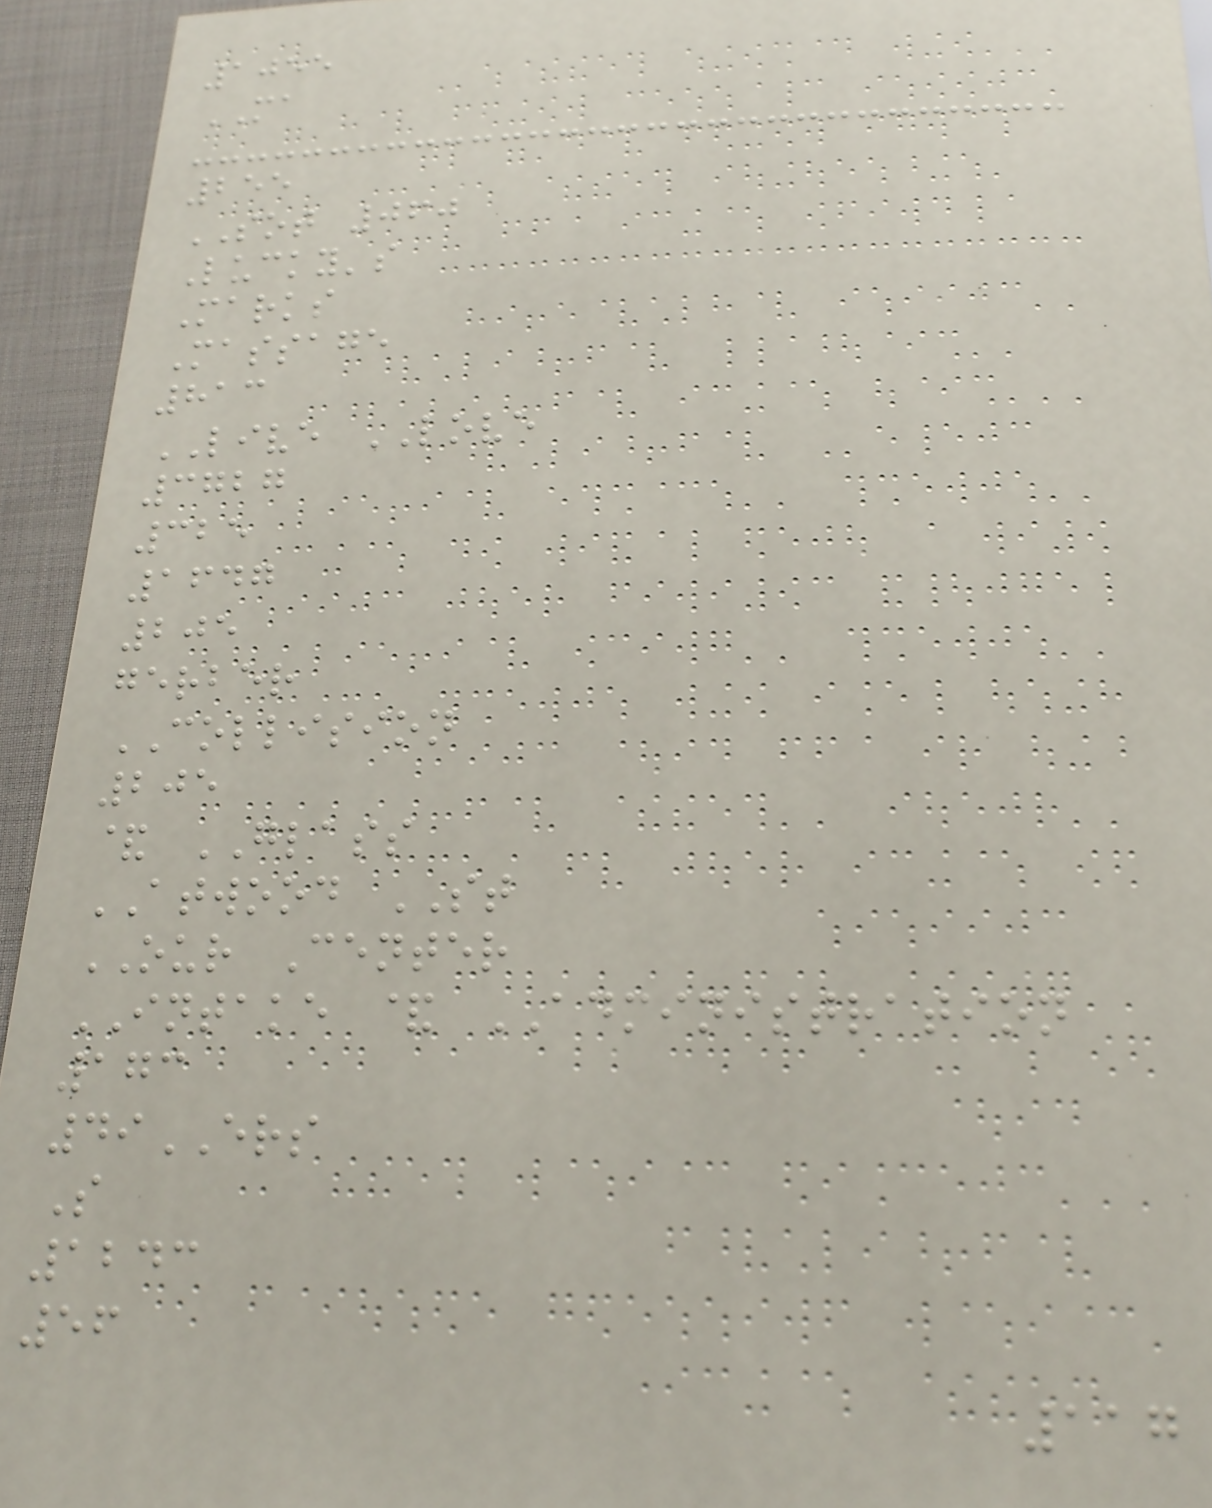1055
MA
255
SOT 060
Lucky's
Marks
Massage
813
LIVE LOVE
3727
325
1647
205
gerber
COLLISION
205
& GLASS
ATWOOD ST
OUR Center
INTAKE & ADMINISTRATION
173
49ERS
S
1243
56
117
